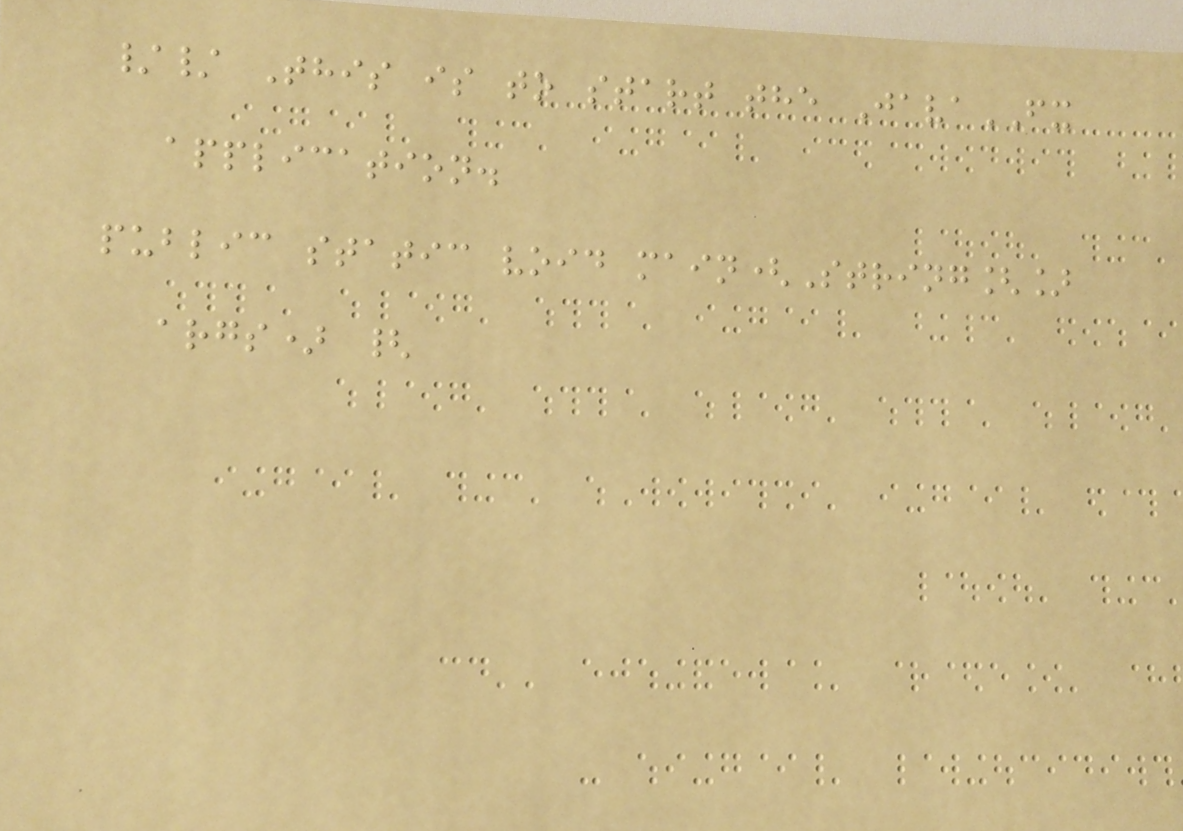// This is to start the JavaFX
application.
public static void main(String[]
args) {
